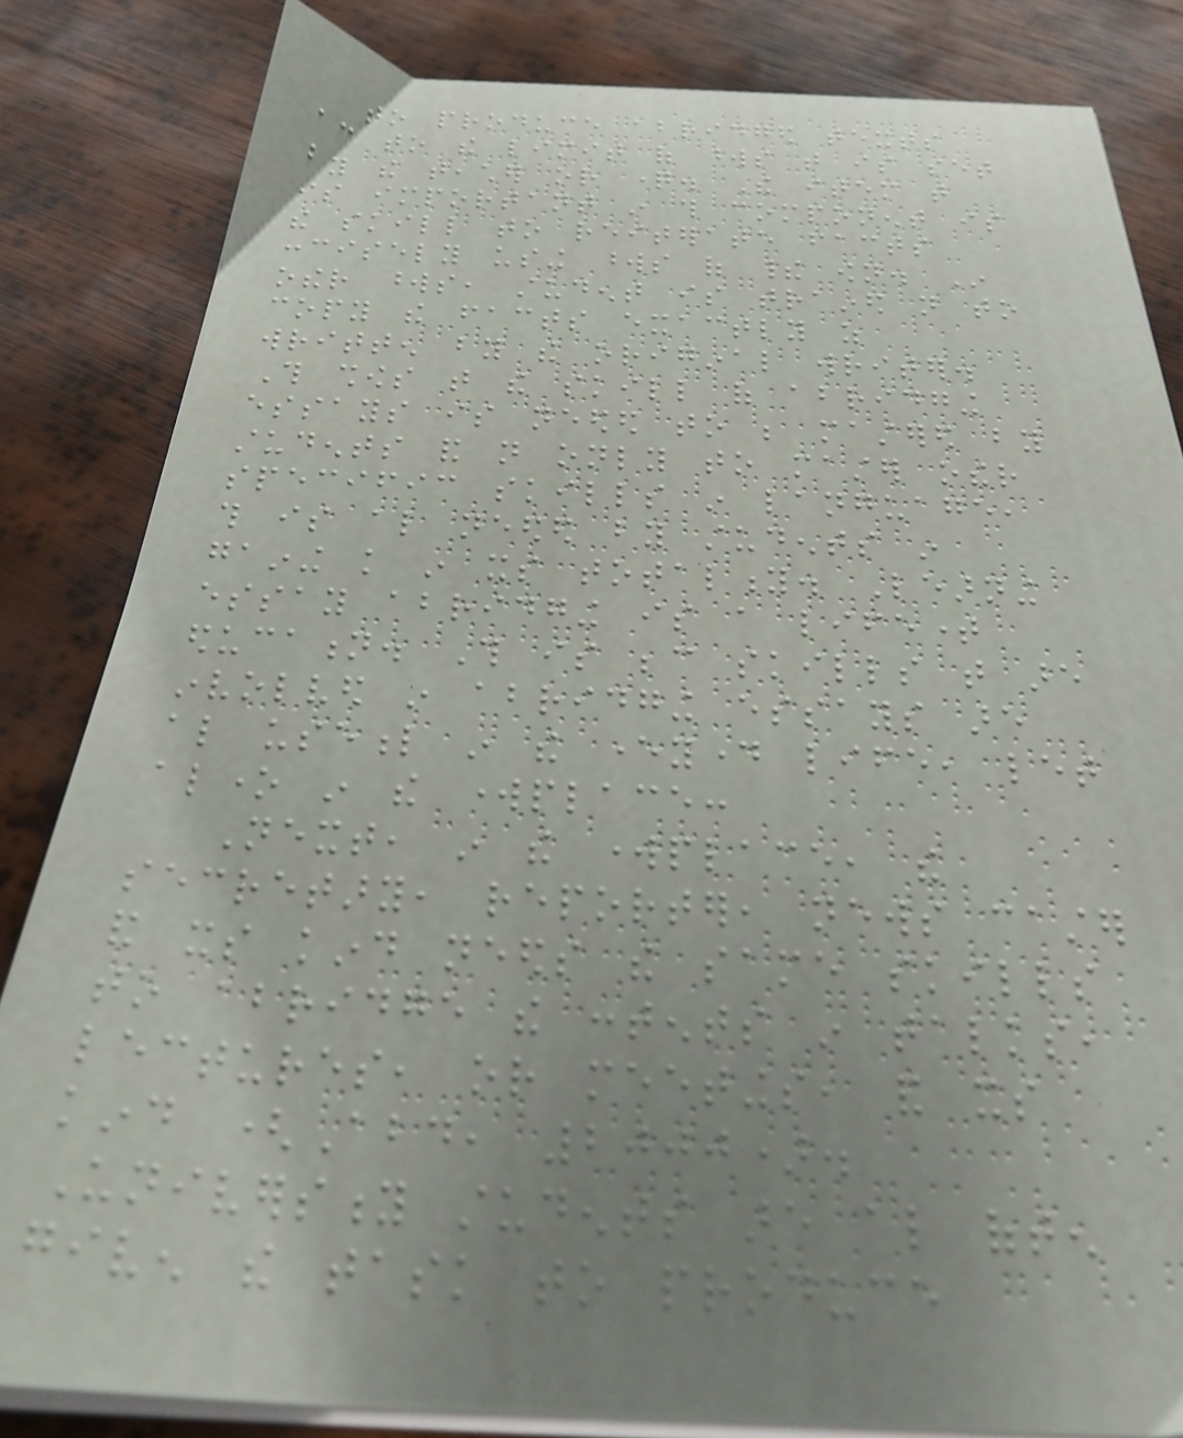to produce abridged texts
according to the limit of words that is set
by the teacher or question. The item that
is important in this component is
the skill to reiterate facts
concisely using words of their own. In
other words, student is trained not to
copy the facts exactly as
written by the original writer.
This shows that the skill of abridging
essays is needed to be mastered by
students and not only to master other
specific skills in language,
this is also needed by students in
gaining knowledge in its totality. Learning
essay abridging is a lifetime
education. This is because skills that are
involved in abridging essays are
also useful in the everyday life, let
alone in the workplace:
Next, in the workplace, the
secretary, reporter, news caster
and its kind needs the same skills
to abridge the contents in talks,
lectures, or meetings, and its
kind (Abd, 2000).
University students are also often
given the task to produce
